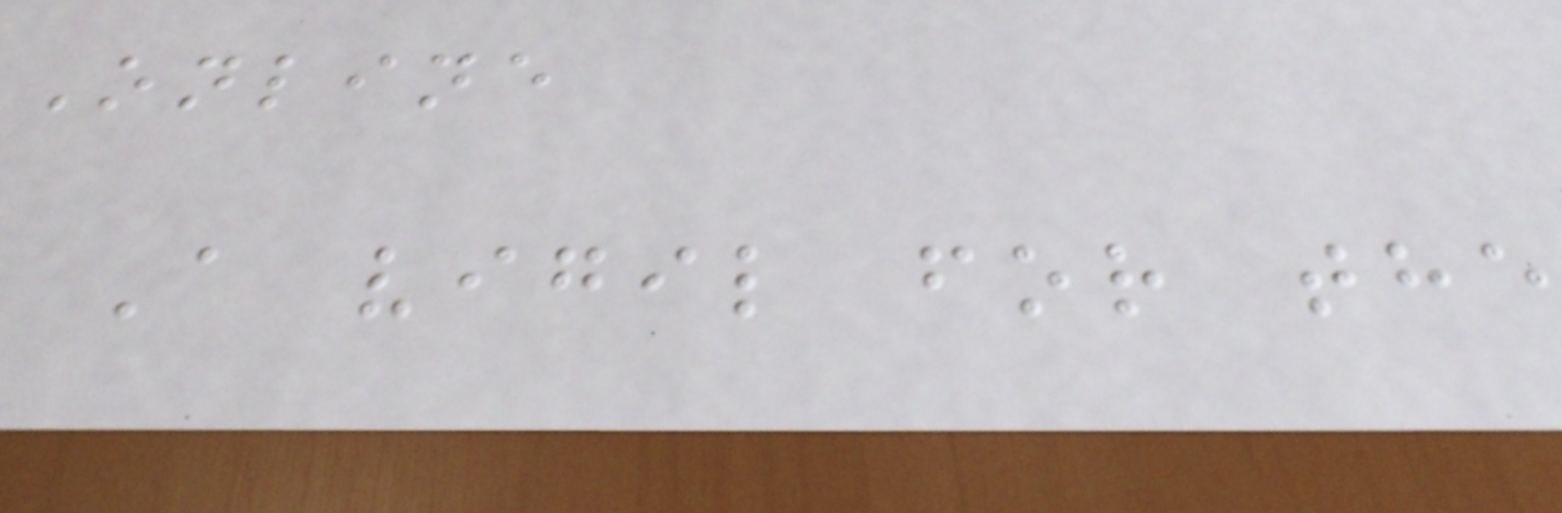Online
A vigil for the
